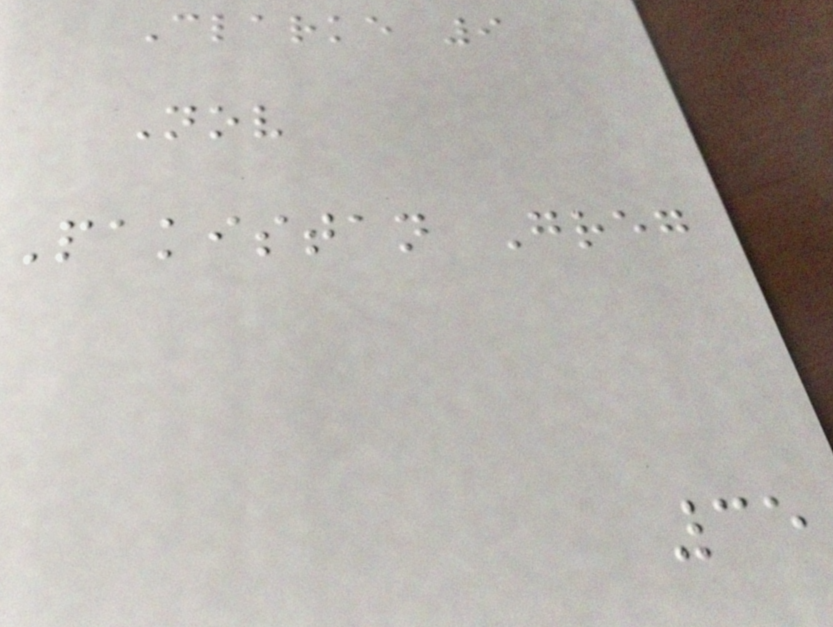Clarke 9
Nov
Pakistan Greg
35
